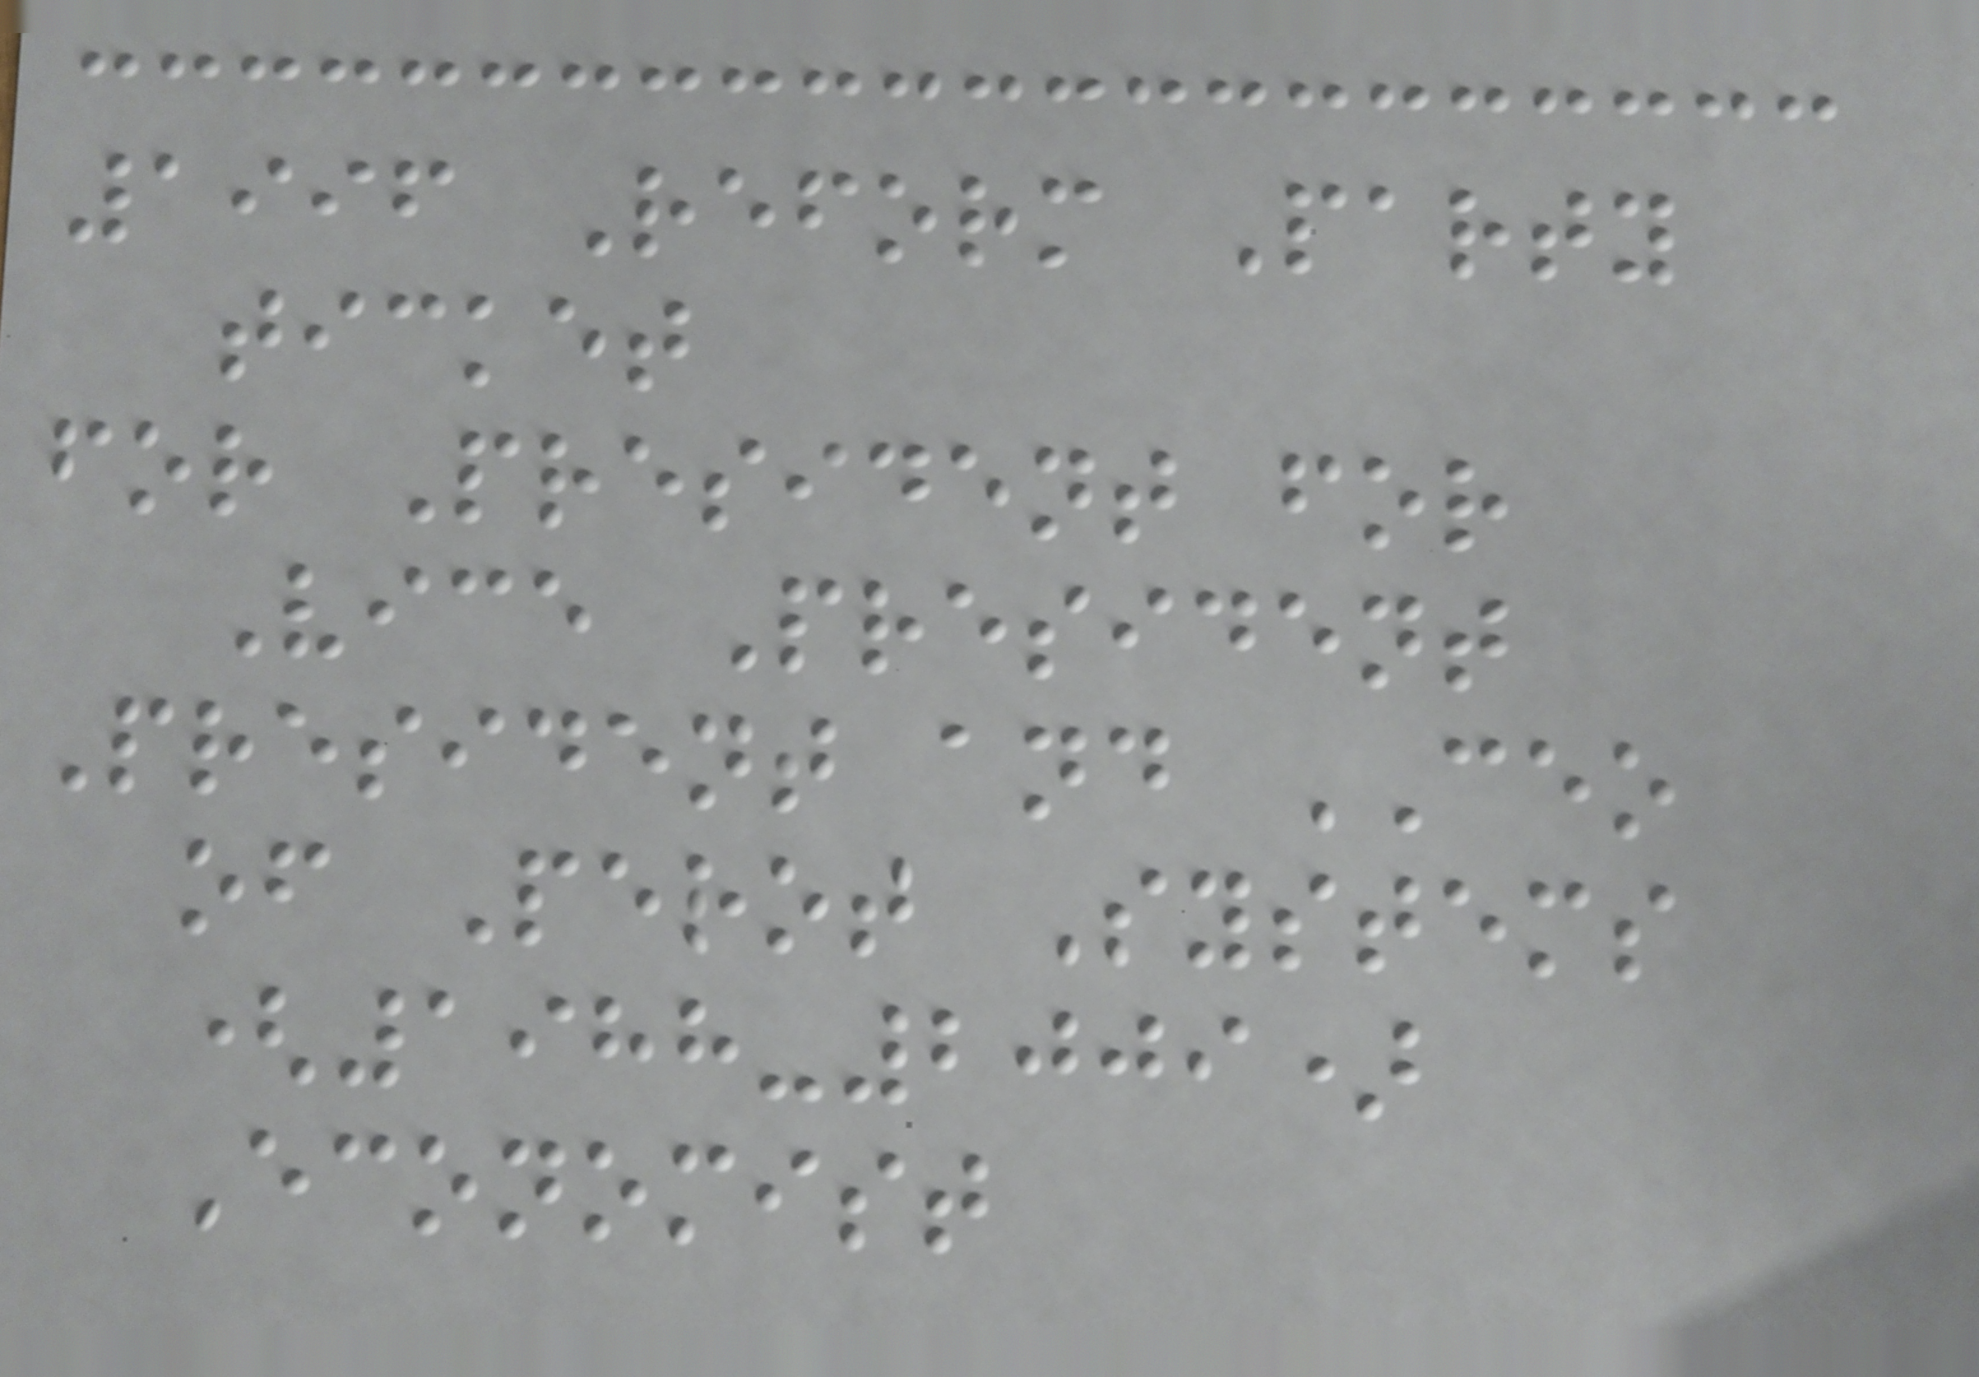1996 Reform Party
ticket
for President for
Vice President
President and CEO
of Perot Systems
(1988-2009)
Economist
